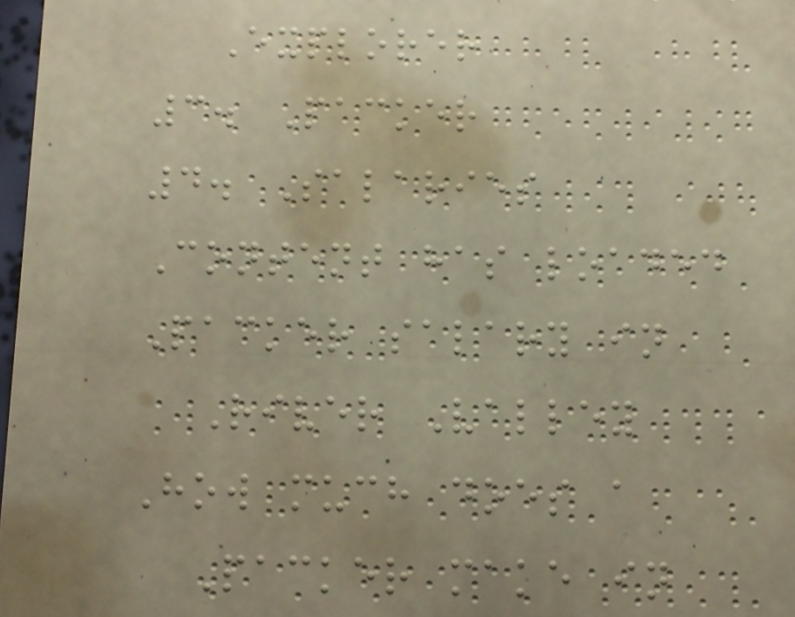Explorer
3. Packer
4. Salaries
Content has loaded
Packer salary in
River Valley
How much does a
Packer make in
